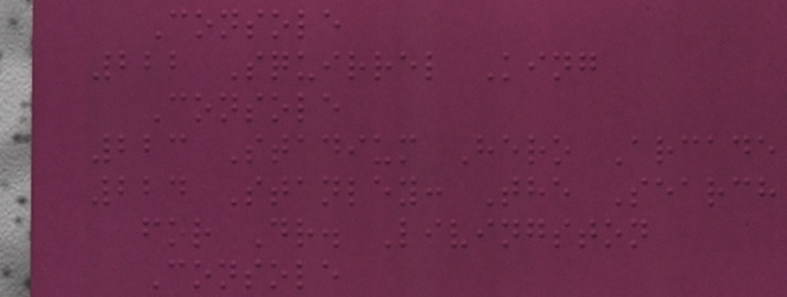Console
222 Squirrel King
Console
223 Stadium Hero Arcade
224 Stanley: The Search
for Dr. Livingston
Console
